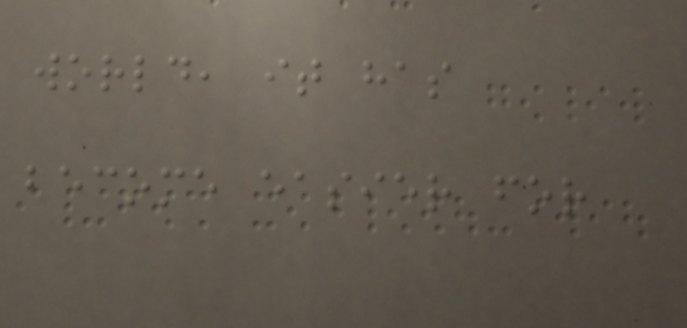world, it has
become easier for
